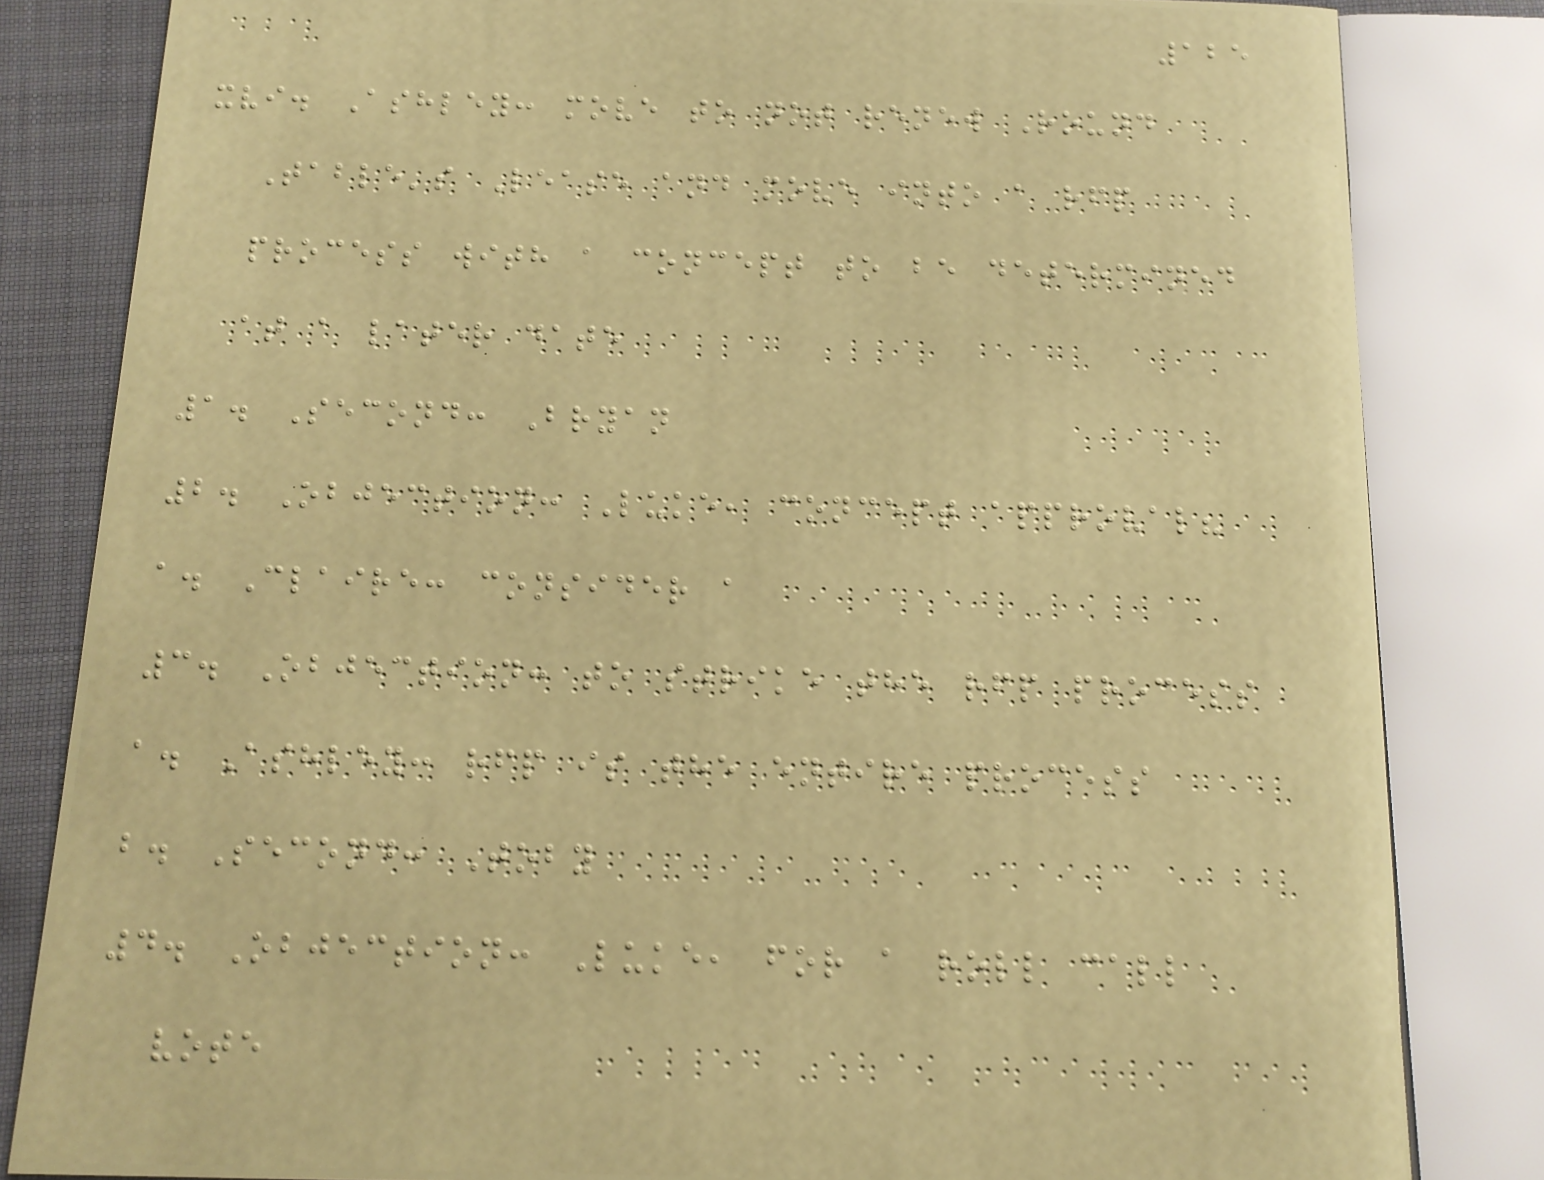125
xvi. Ashley: move to not renew Round
Table's Lease and move into a rfp
process with a concept to be determined
at a later date
1. Second: Bryan
2. Objection: Luke, concept approval?
a. Claire: consider a
3. Objection: to strike the rfp process
a. Ashley: rfp is the entire process
b. Second: Toby
4. Objection: Luke, for a roll call
vote
